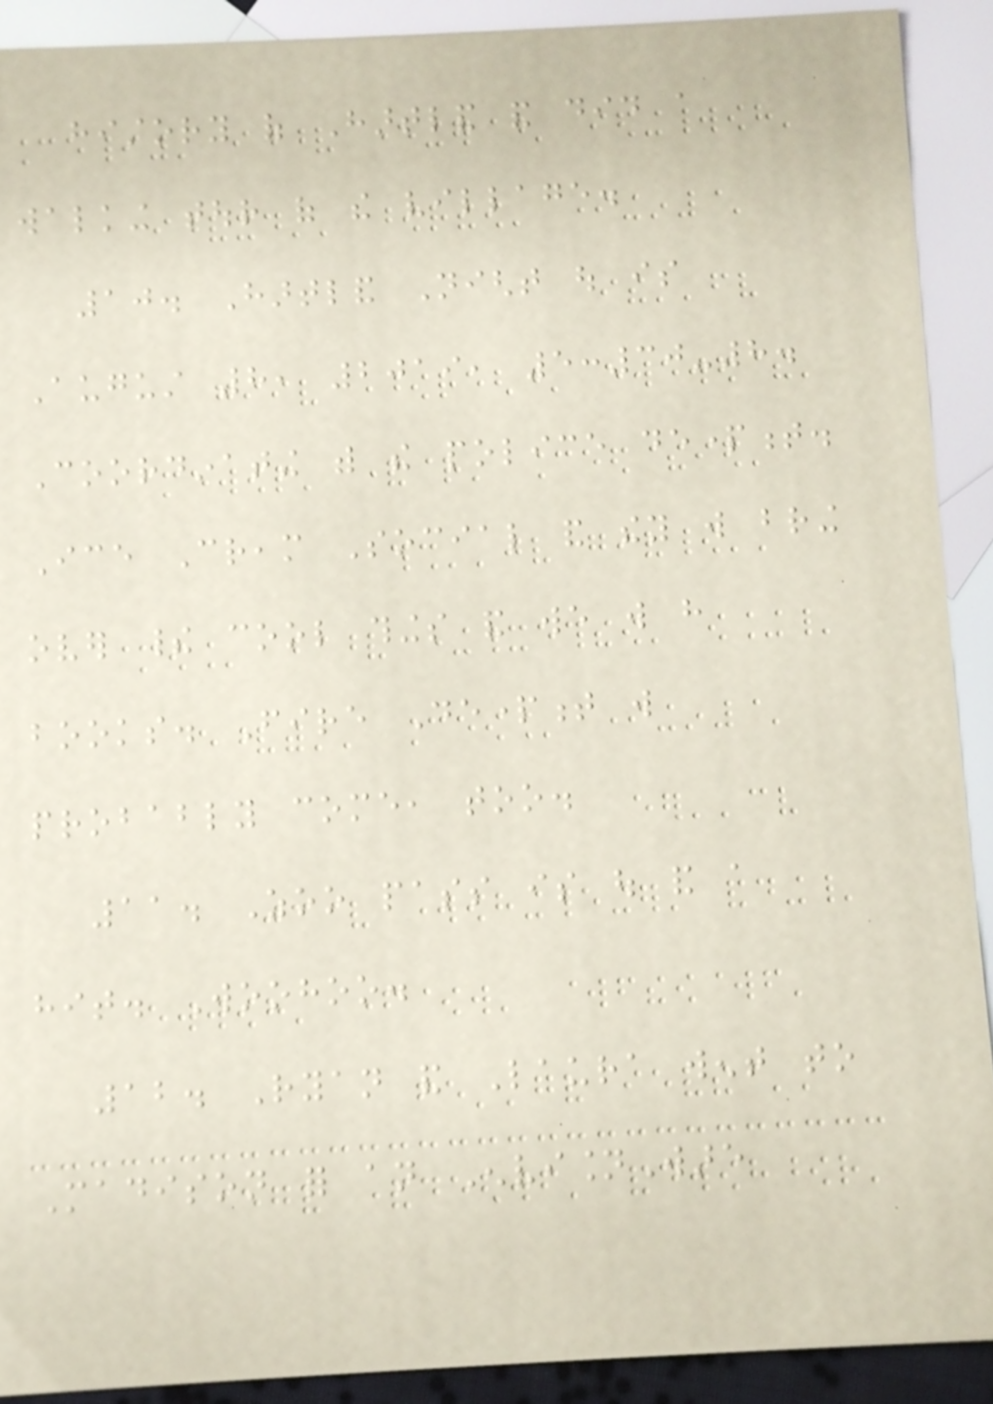history of Hartland and did a
walking tour of the village.
10. Hartland Night out is
August 8, 2019, 5:30-8.
Coordinating with the police department.
Ice Cream Social and they will bring
over their cool things and we will have
books. Fire Department will
probably come, too.
11. Zoo pass is out and a
hit. Woohoo.
12. Ryan and Laura went to
Madison for an EnvisionWare
